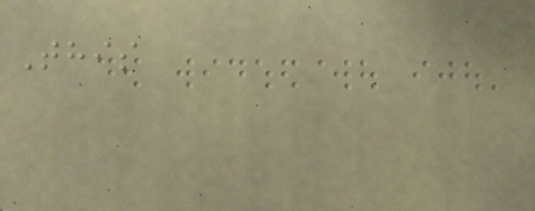This
